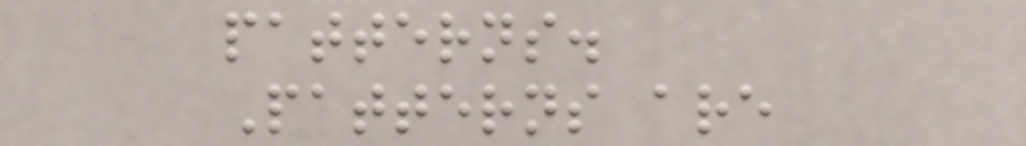patterns.
Patterns are
